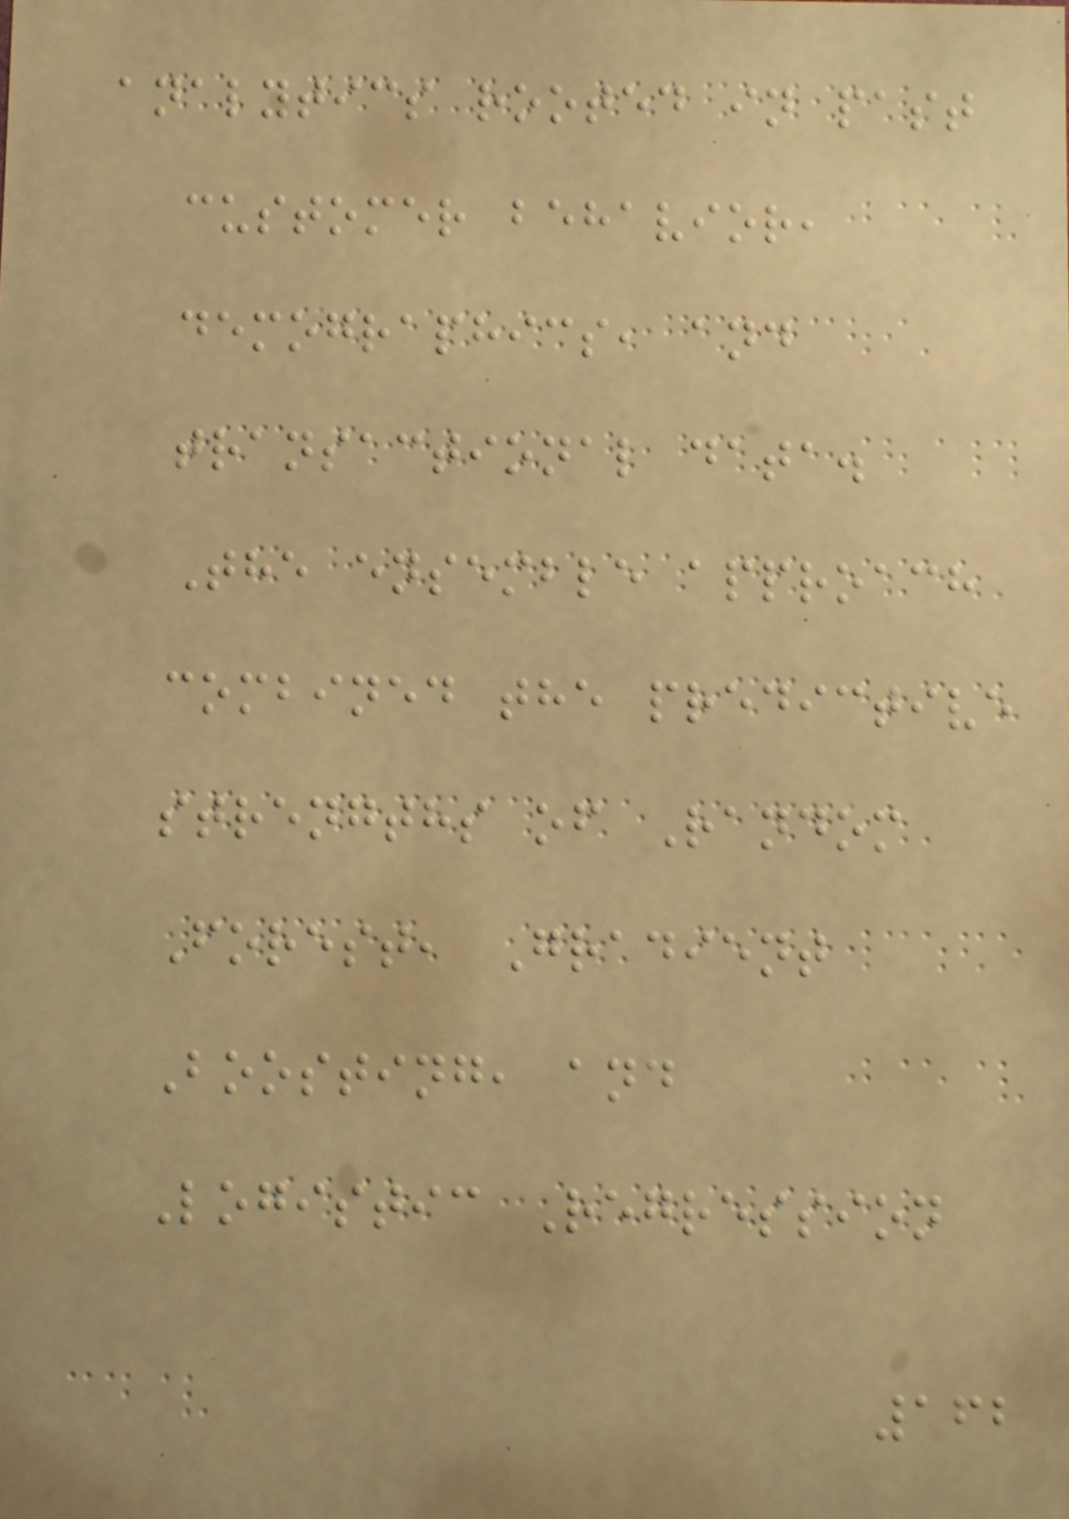analytics rooted in past
customer behavior,
demographics, and
transactional data.
The ensemble approach
combined the predictive
strengths of Random
Forest, Gradient
Boosting, and
Logistic Regression
162
